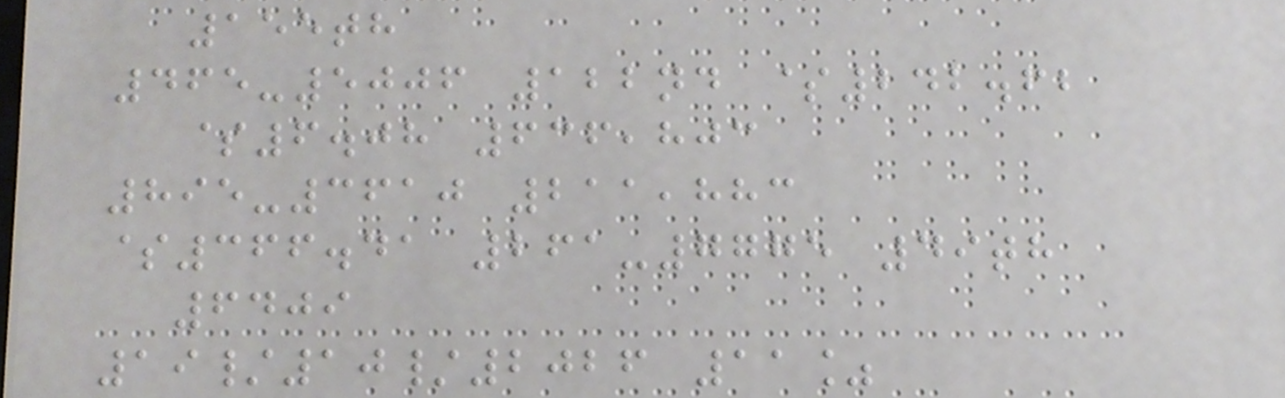155th
465-5006 122nd $242.62
$6.08 636,803
895-3610 211,883
$366.41 261-7775 49th
6409
19/10/2026 11%
